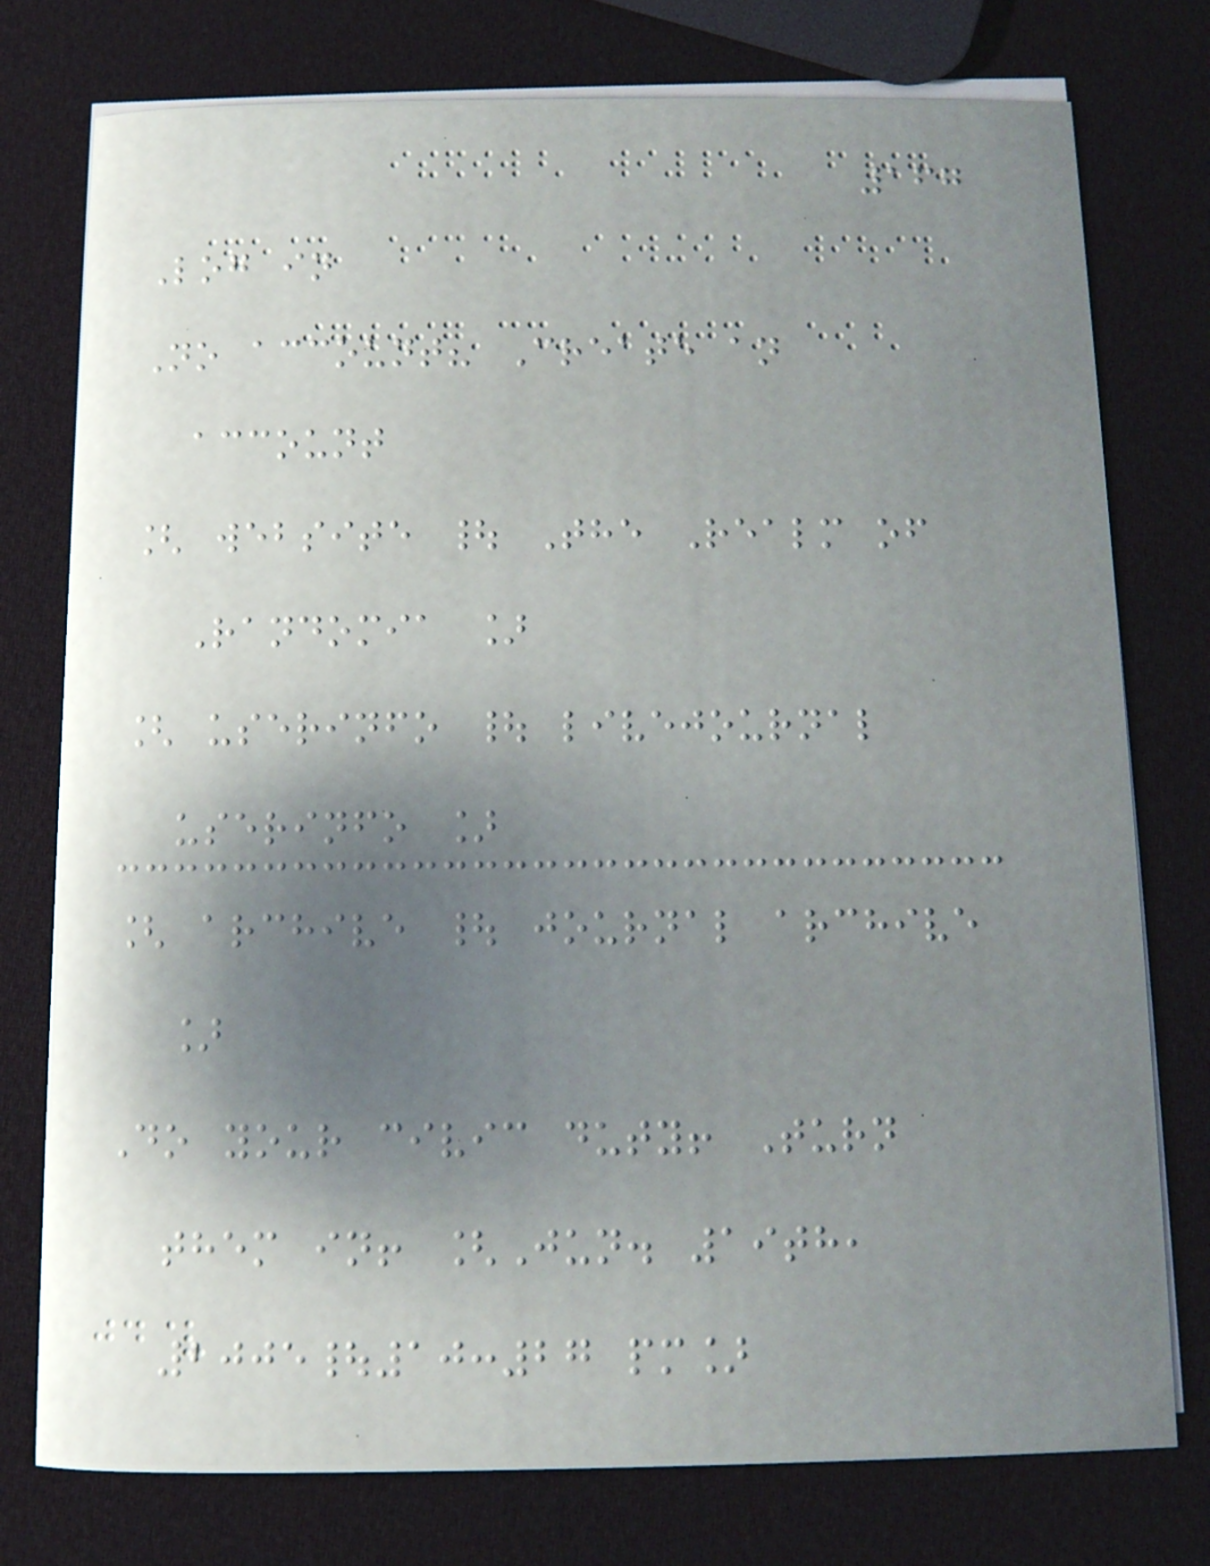167
Log in
No account? Create an
account
[ website | The Realm of
Randomia ]
[ userinfo | livejournal
userinfo ]
[ archive | journal archive
]
Do your civic duty! Turn
them in! [Jun. 19th,
2005|10:27 pm]
